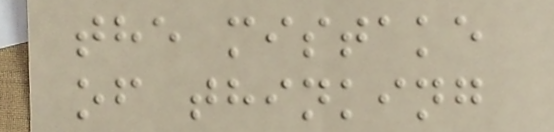the mistake
of thinking
